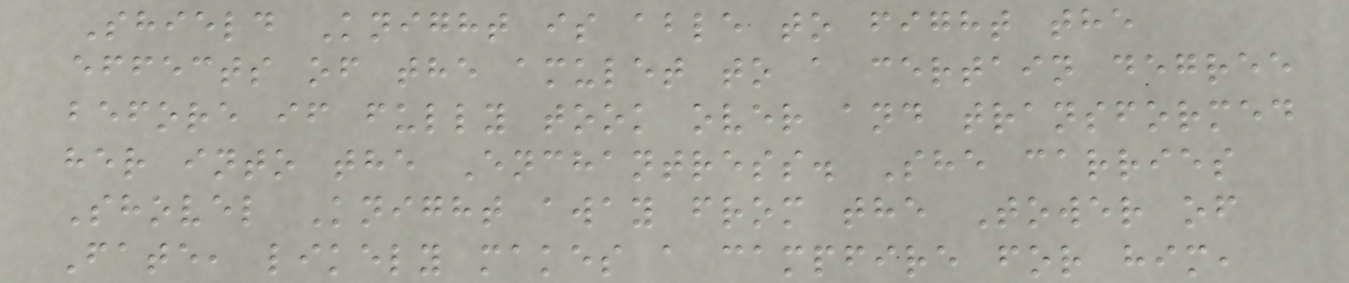Shield Knight is able to fight the
effects of the amulet to a certain degree
before if fully took over and transformed
her into the Enchantress. She carries
Shovel Knight away from the Tower of
Fate, likely makes a campfire for him,
